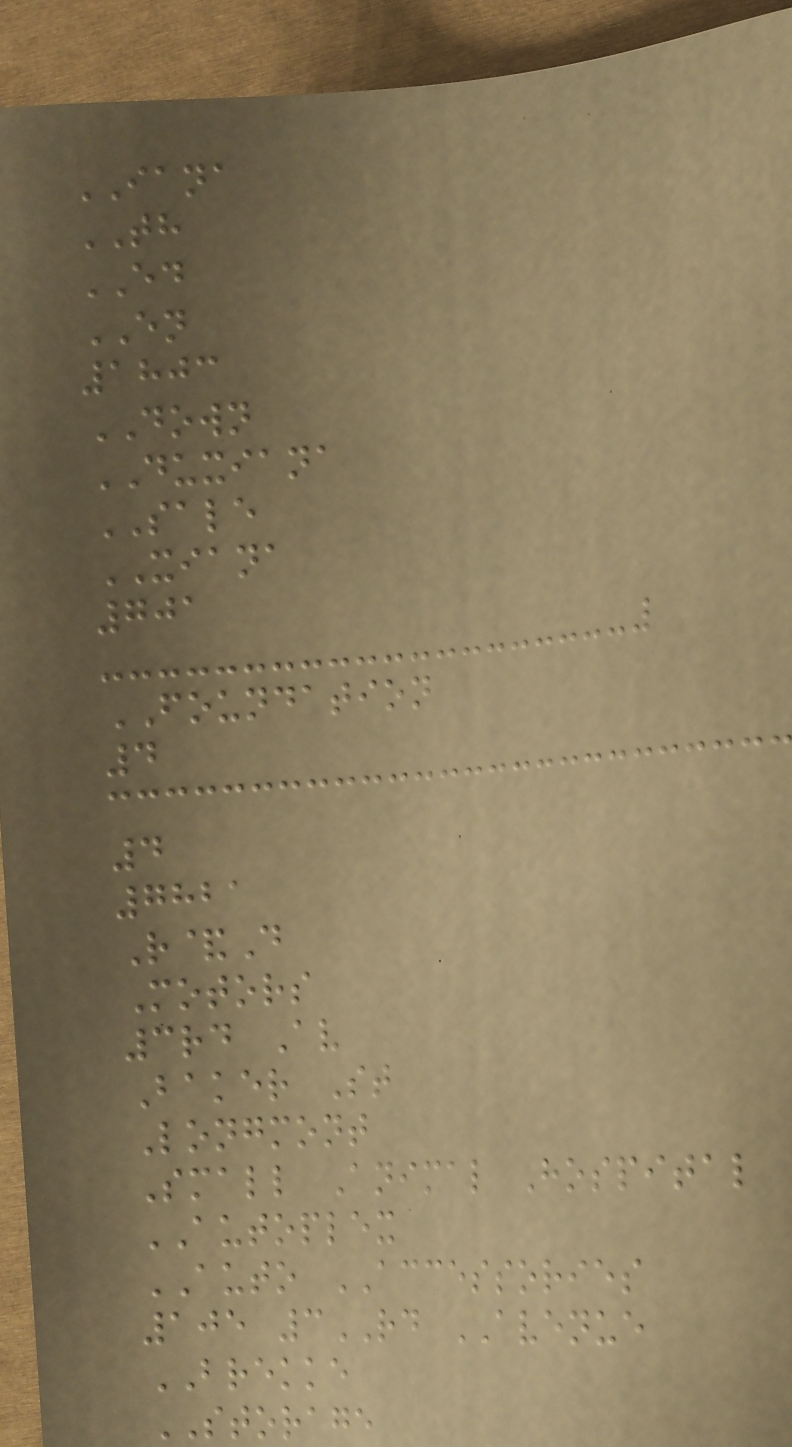IANA
TH
ED
EN
1803
DOWN
DUXIANA
SALE
XIANA
701
FOUNDATION
4
4
7821
R&D
Motors
3rd Av
Baker St
Longmont
Small Animal Hospital
AUTOPLEX
AUTO ACCESSORIES
105 3RD AVENUE
BREKKE
STORAGE
